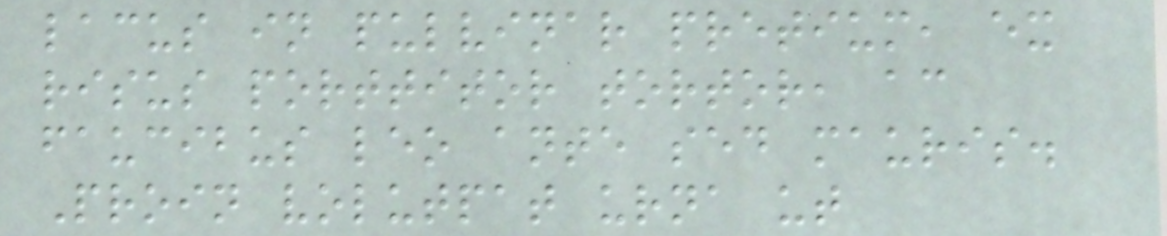lacus in pulvinar pretium, ex
risus porttitor tortor, ac
faucibus leo ante sed mauris.
Proin volutpat urna ut
